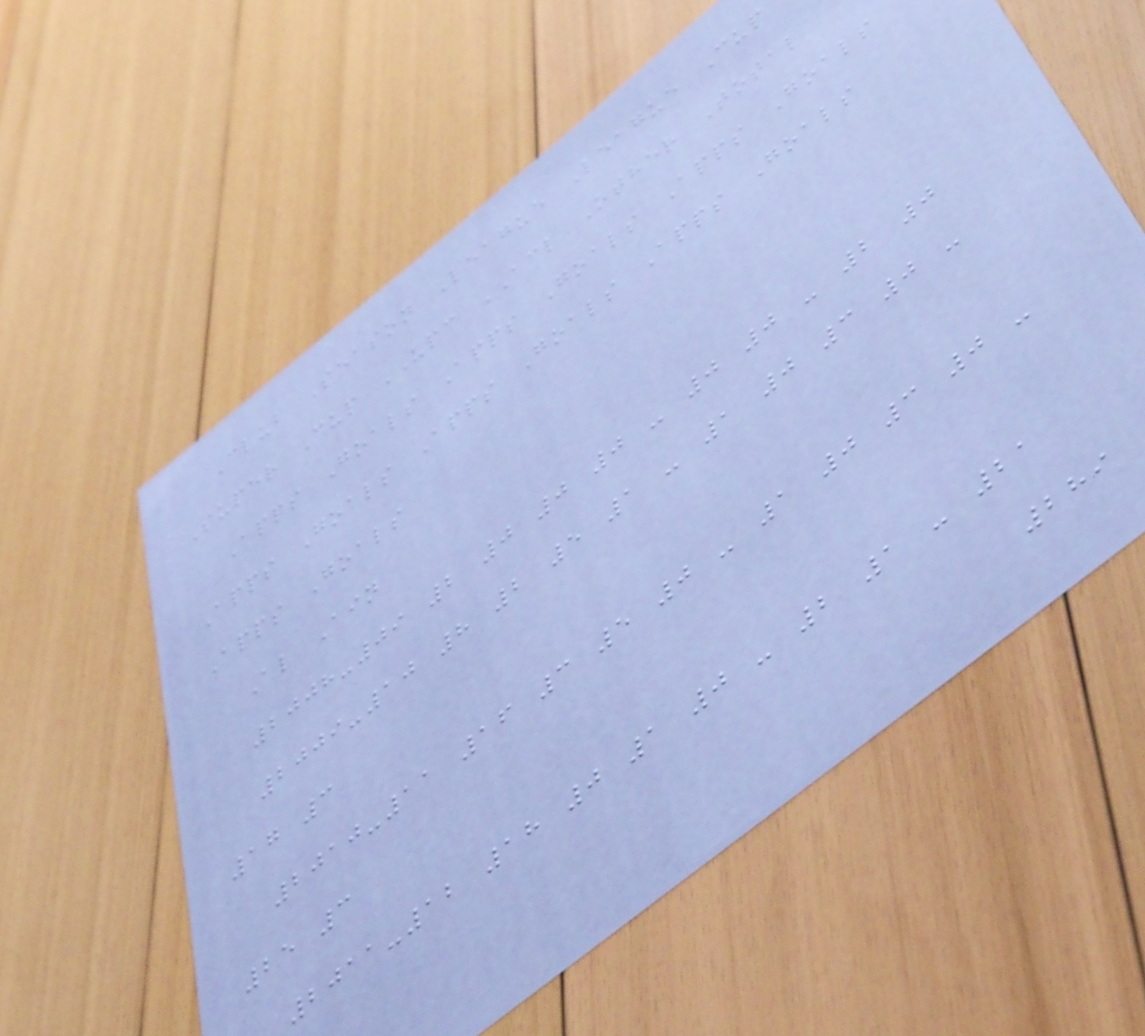Club Season League League Cup
Super Cup UPC ACL Other Total
Apps Goals Apps Goals Apps Goals
Apps Goals Apps Goals Apps Goals
Apps Goals
Al Ain
2008-09 2 0 0 0 - 0 0 - 2 0
2009-10 8 2 5 1 - 1 0 3 0 -
17 3
2010-11 16 3 5 0 - 1 0 3 0 -
25 3
2011-12 18 0 1 0 - 2 1 - 21
289
